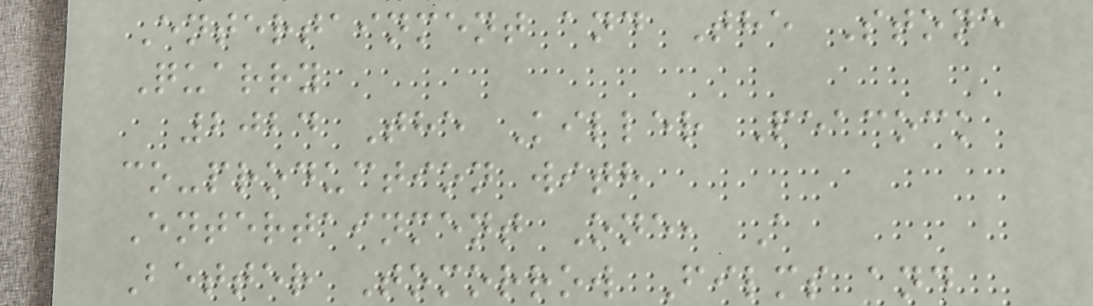Entertainment and The Stone
Quarry
2024 The Killer Peacock
co-production with
Entertainment One, A
Better Tomorrow Films and
